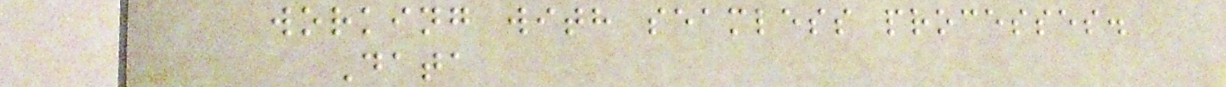working with seamless processes.
Data
